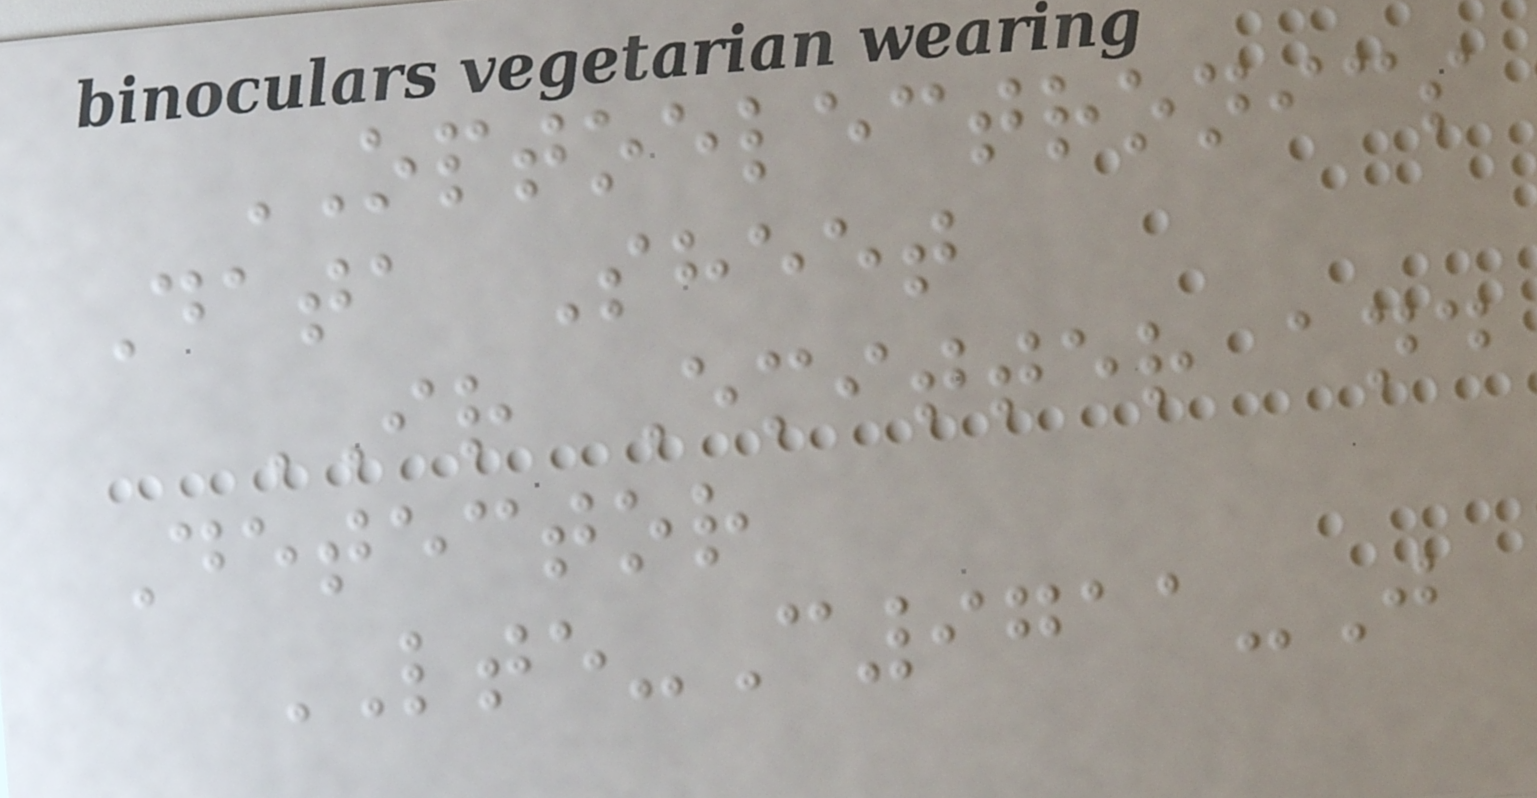OPTOELECTRONICS
Data Sheet
IR Emitter and
Detector
LTE-C9711-J
